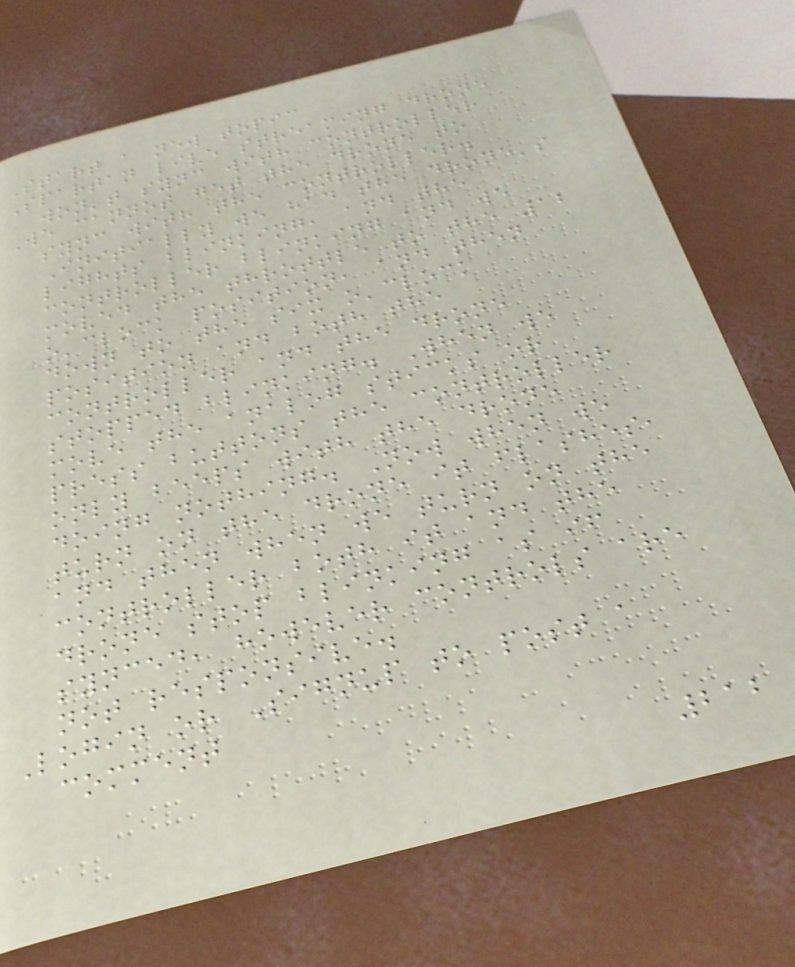Start a new topic
Spartan live streaming drone
won't sync with controller
We cannot get the drone to
sync with the controller.
Initially we had the drone's
lights blinking, and the
controller blinking and we
moved the throttle to the 12
o'clock position, and then
down to the six o'clock
position and both the
controller and the drone
stopped blinking. When we
move the analog sticks or
press buttons the controller
only beeps with the drone
doing nothing. Now when we
turn on the drone it flashes,
and then when we turn on the
controller both it and the
drone stop blinking as if
synced, however controls are
not responsive.
Login or Signup to post a
comment
212
